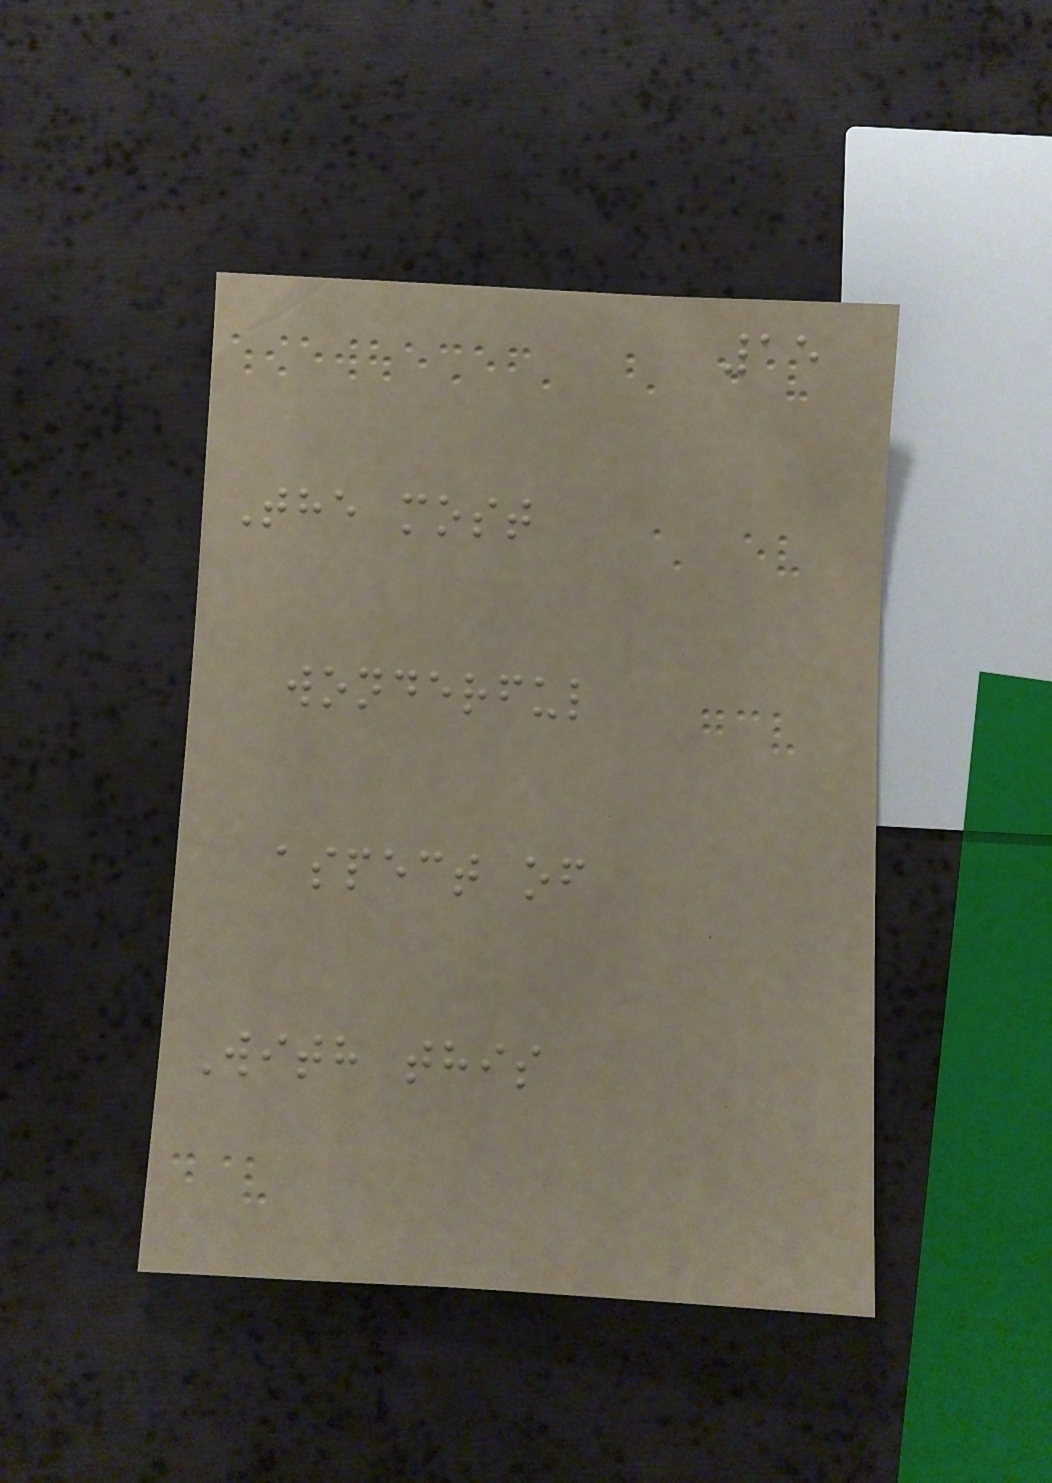15
The most
wonderful
aspect of
With this
